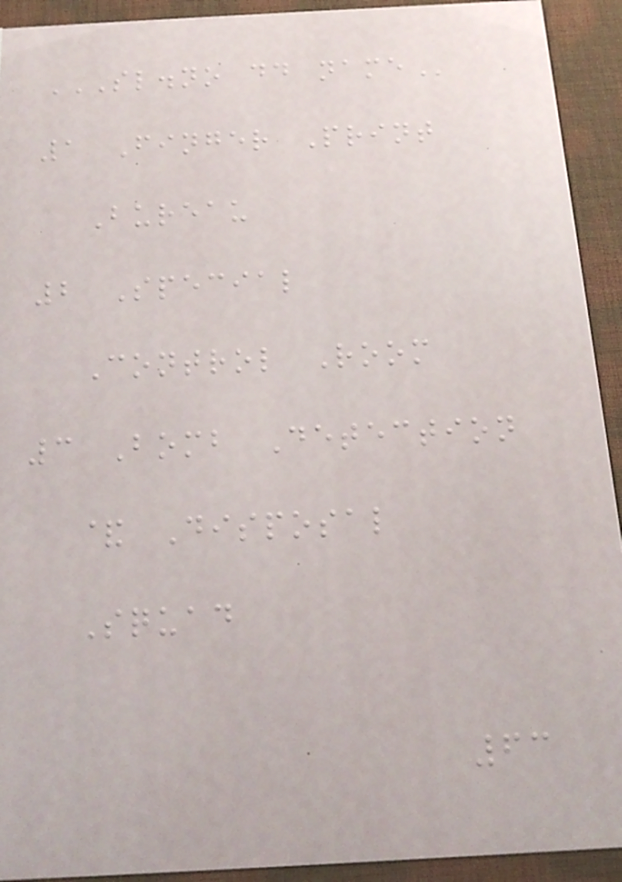SL.NO DD NAME
1 Finger Print
Bureau
2 Special
Control Room
3 Bomb Detection
& Disposal
Squad
63
